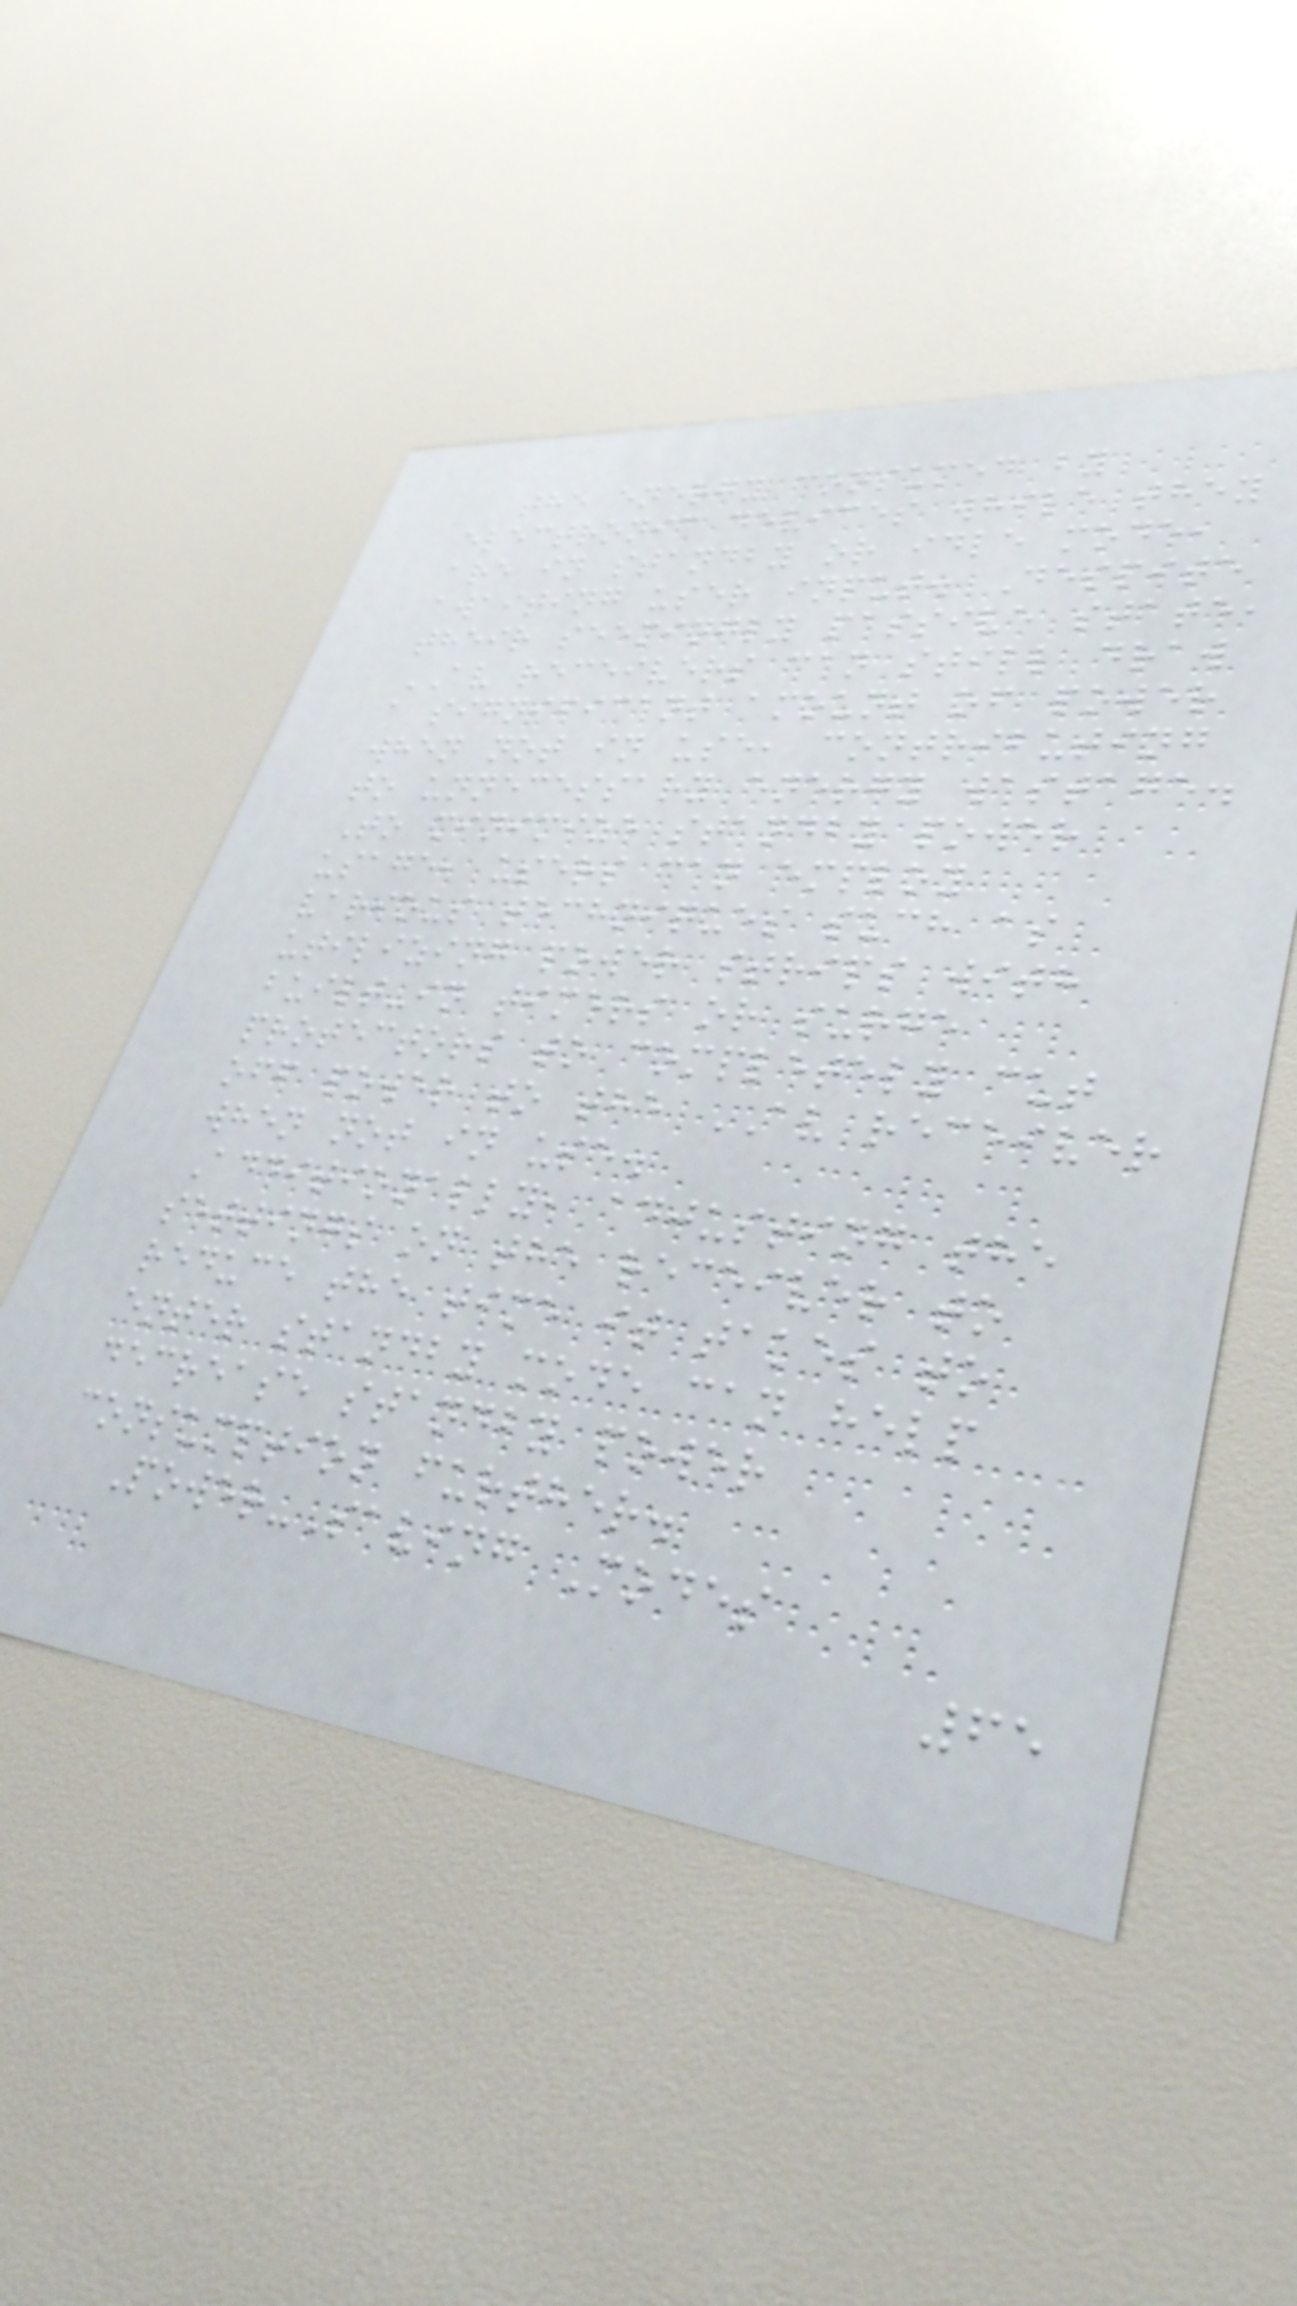the energy consumed by
electronic devices while they
are in standby or idle mode,
awaiting user input. Despite
their seemingly passive state,
AV receivers can still draw
a significant amount of power
when not in use, contributing
to unnecessary energy wastage.
To minimize standby power
usage, users can employ
various techniques such as
utilizing power strips with
built-in timers or surge
protectors to completely cut
off power to the AV receiver
when not in use.
Additionally, adjusting the
settings on the receiver to
reduce the time it takes to
enter standby mode can help
decrease standby power
consumption further.
Power-Saving Modes
65
